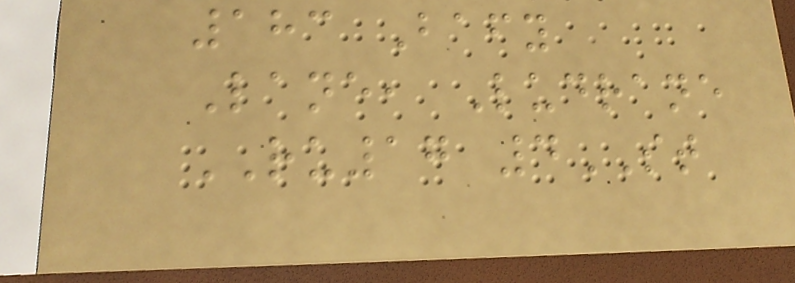183 Bafy
Lane, Ludrane
RU17 4ST
